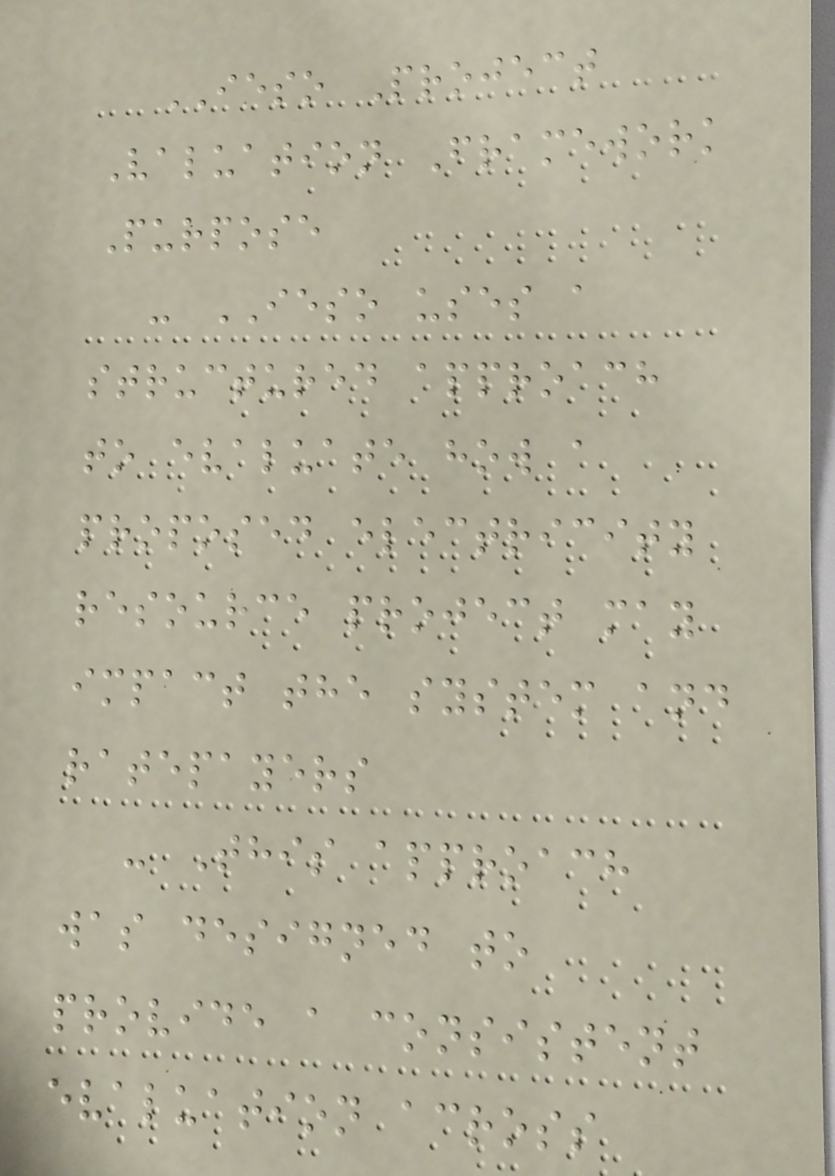IESO Project
Valuation Framework
Purpose
- IESO uses a
structured approach
to evaluate how a
proposed electricity
resource project may
impact the system and
ratepayers
- This approach
was designed to
provide a consistent
evaluation across
